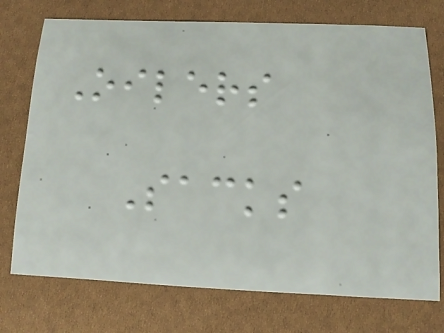Oilers
Sacks
